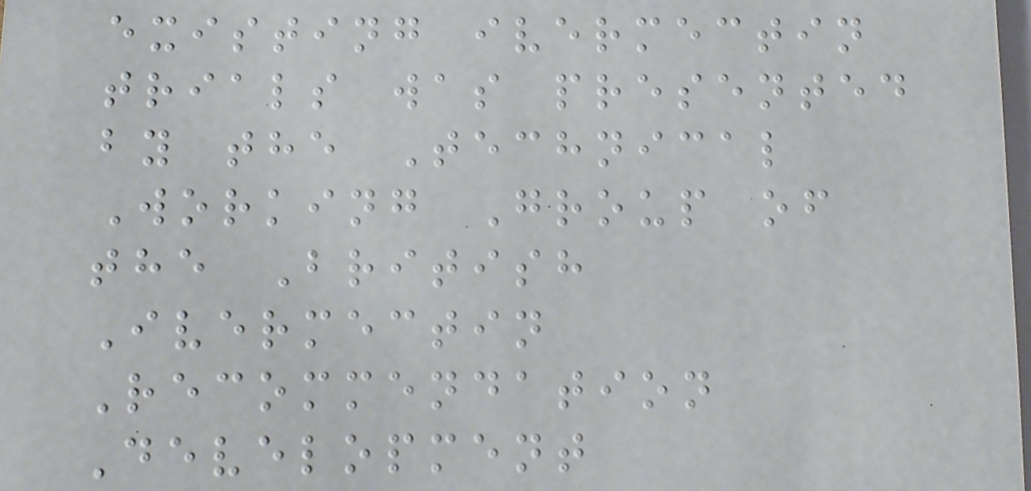existing ivermectin
trials was presented
by the Technical
Working Group of
the British
Ivermectin
Recommendation
Development
